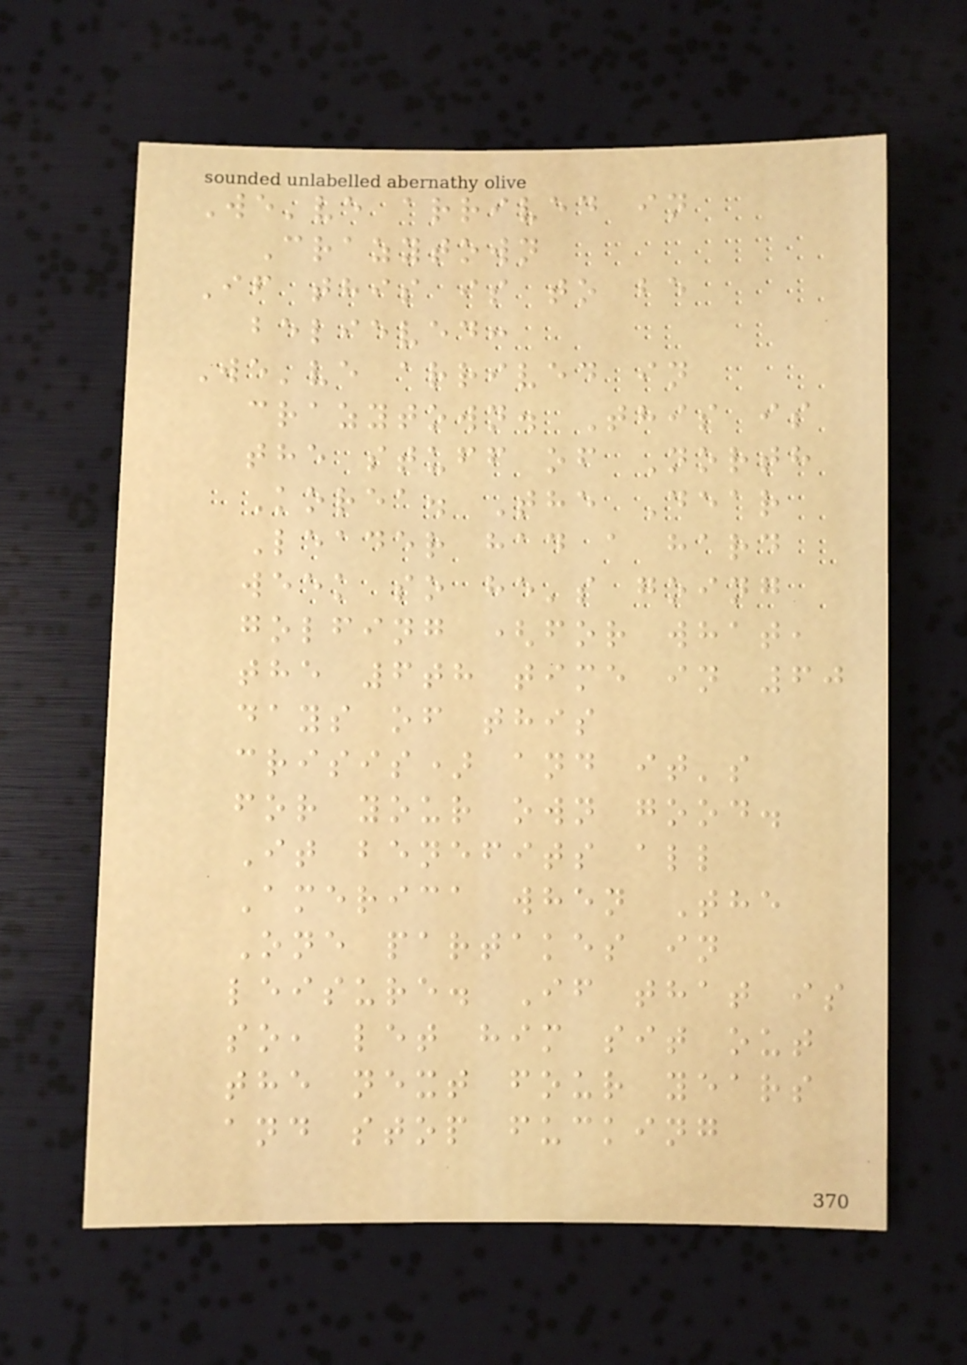We've arrived in
Crazytown
If this is to be
believed:
We've arrived in
crazytown. This is
the stuff of North
Korea. The Dear
Leader had a hard
week so he's going
golfing (for what,
the 6th time in 60
days of this
crisis) and it's
for your own good.
It benefits all
America when The
One partakes in
leisure. If that is
so, let him sit out
the next four years
and stop fucking
